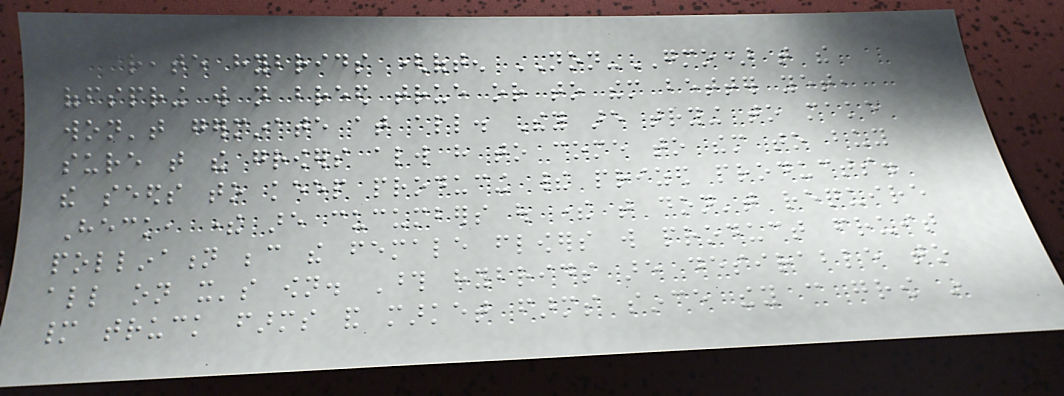create hybrids (often NON-GMO) that the
offspring will not breed true or to them better yet,
won't germinate at all. They are trying to make
sure that the growers always have to come to them to buy
the seeds to keep producing their prized products.
Heck, there are cucumbers out there that don't require
pollination because the female flowers will product fruit
all on it's own. Those hybrids are desirable to
many truck farms and market farms since they can grow in
